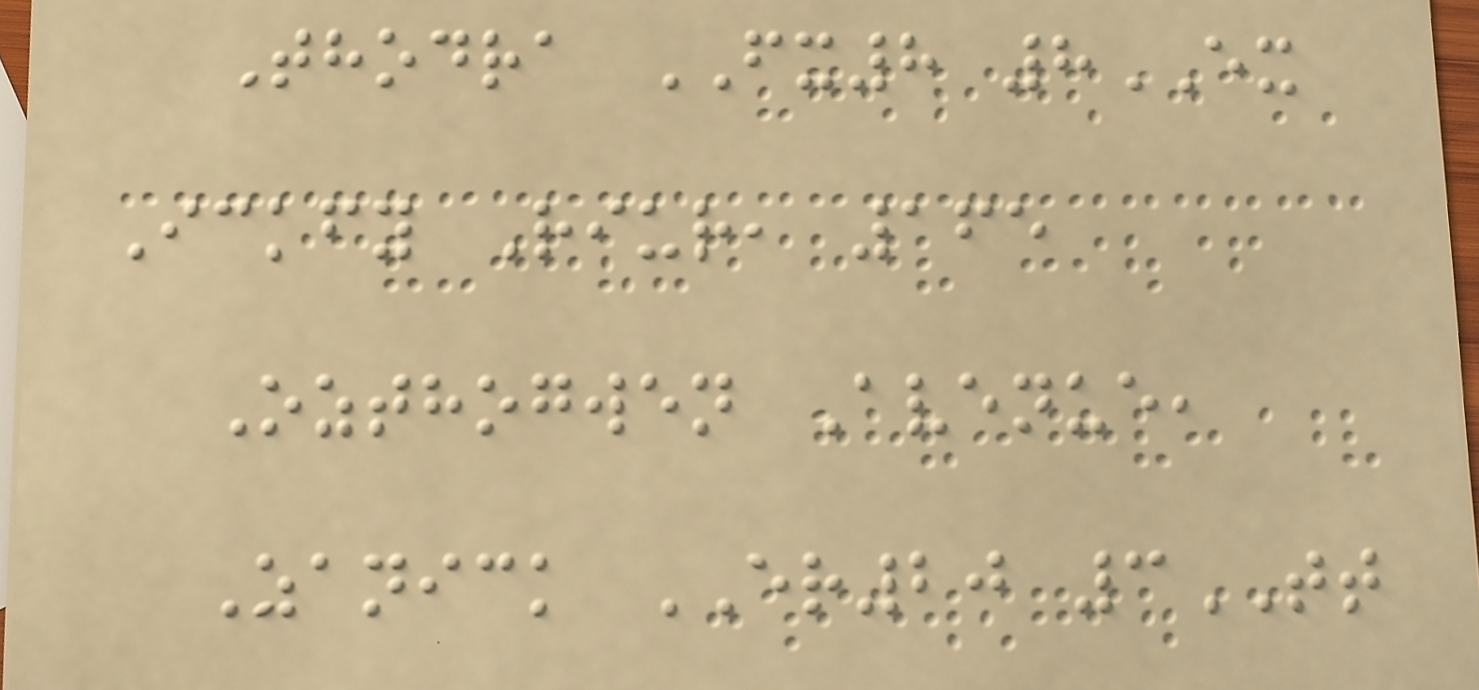Thodra FX8 8EX
Ickfy Riur, 165
Ozthogwen Avenue,
Zanick ER20 3TT
